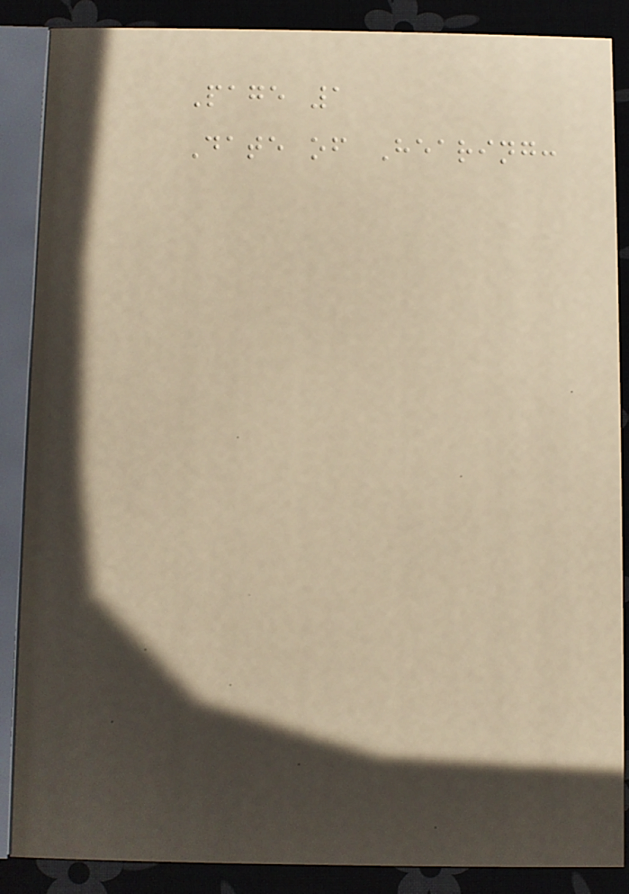Page 1
Date of Hearing:
